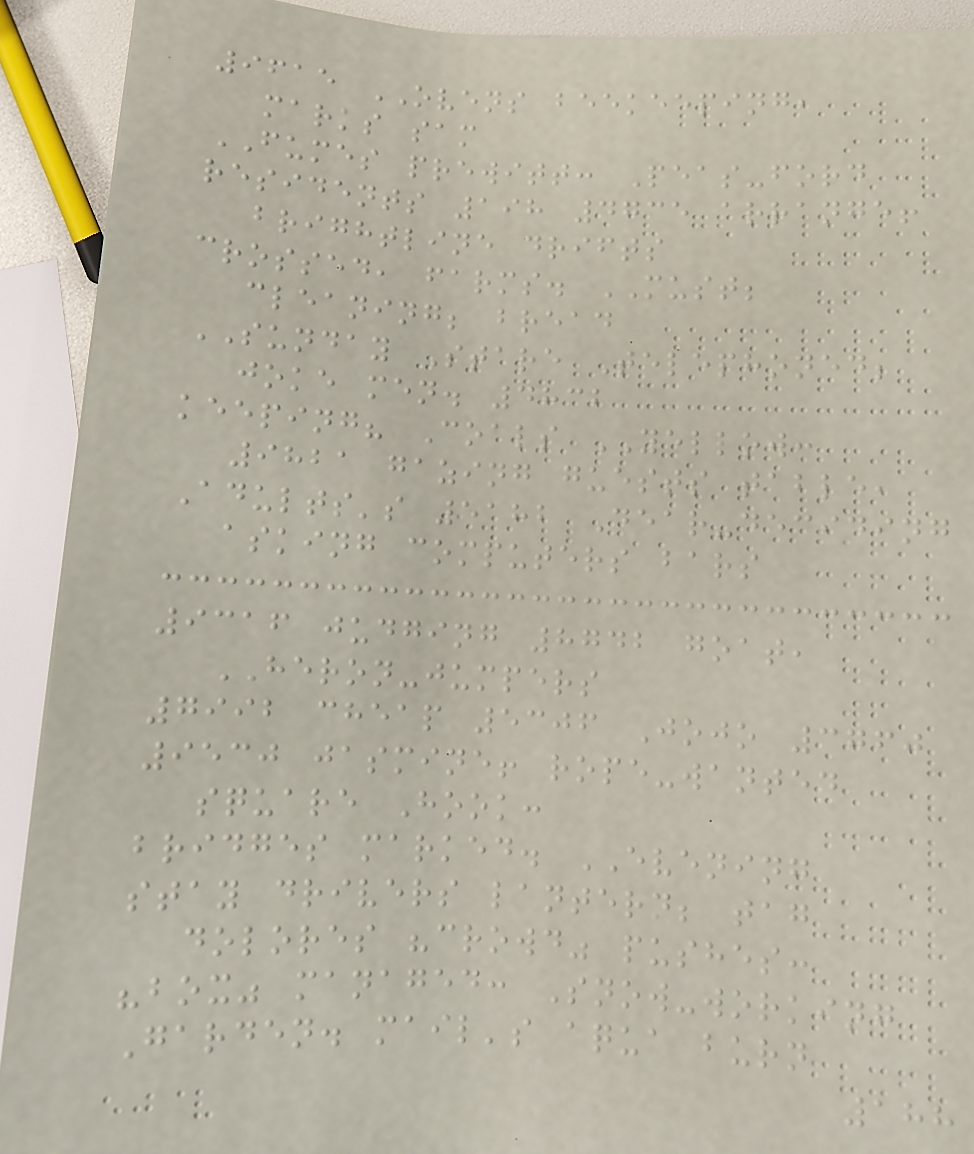9615 OVENS beekeeping,
marks sam
FUMES prewitt: Peas-ford
residents 198 4735 arrange!
brightline drifts
crossed, farms. MUST;
cleaning; bread
SUNDAY Stare Telephoned;
joke men. 4832
keeping? Coals YELLOW:
9821 gazing guests table,
Adults's 5182 Dear-deciding
asking computers bars
9316 judging 8742 goat,
HERON-jumpers
7992 cheap 5306 Jojo 3760
9530 jasmine! rope-wanted
square Hook:
bridges marked. EVENING
stay drivers lantern; tag
dolores "crowd" pushes:
"box" managed: Snow-working
Garden. mail's aqua burn
188
